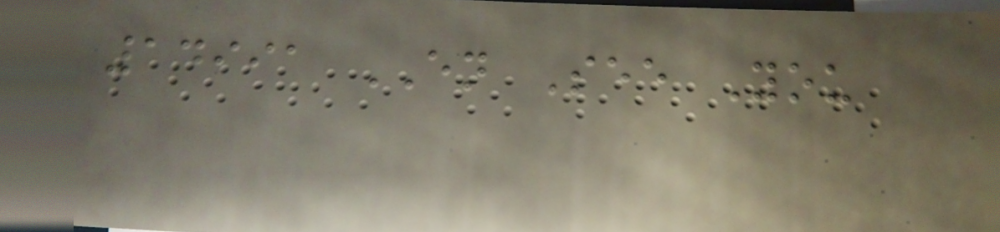14991 EN See You
